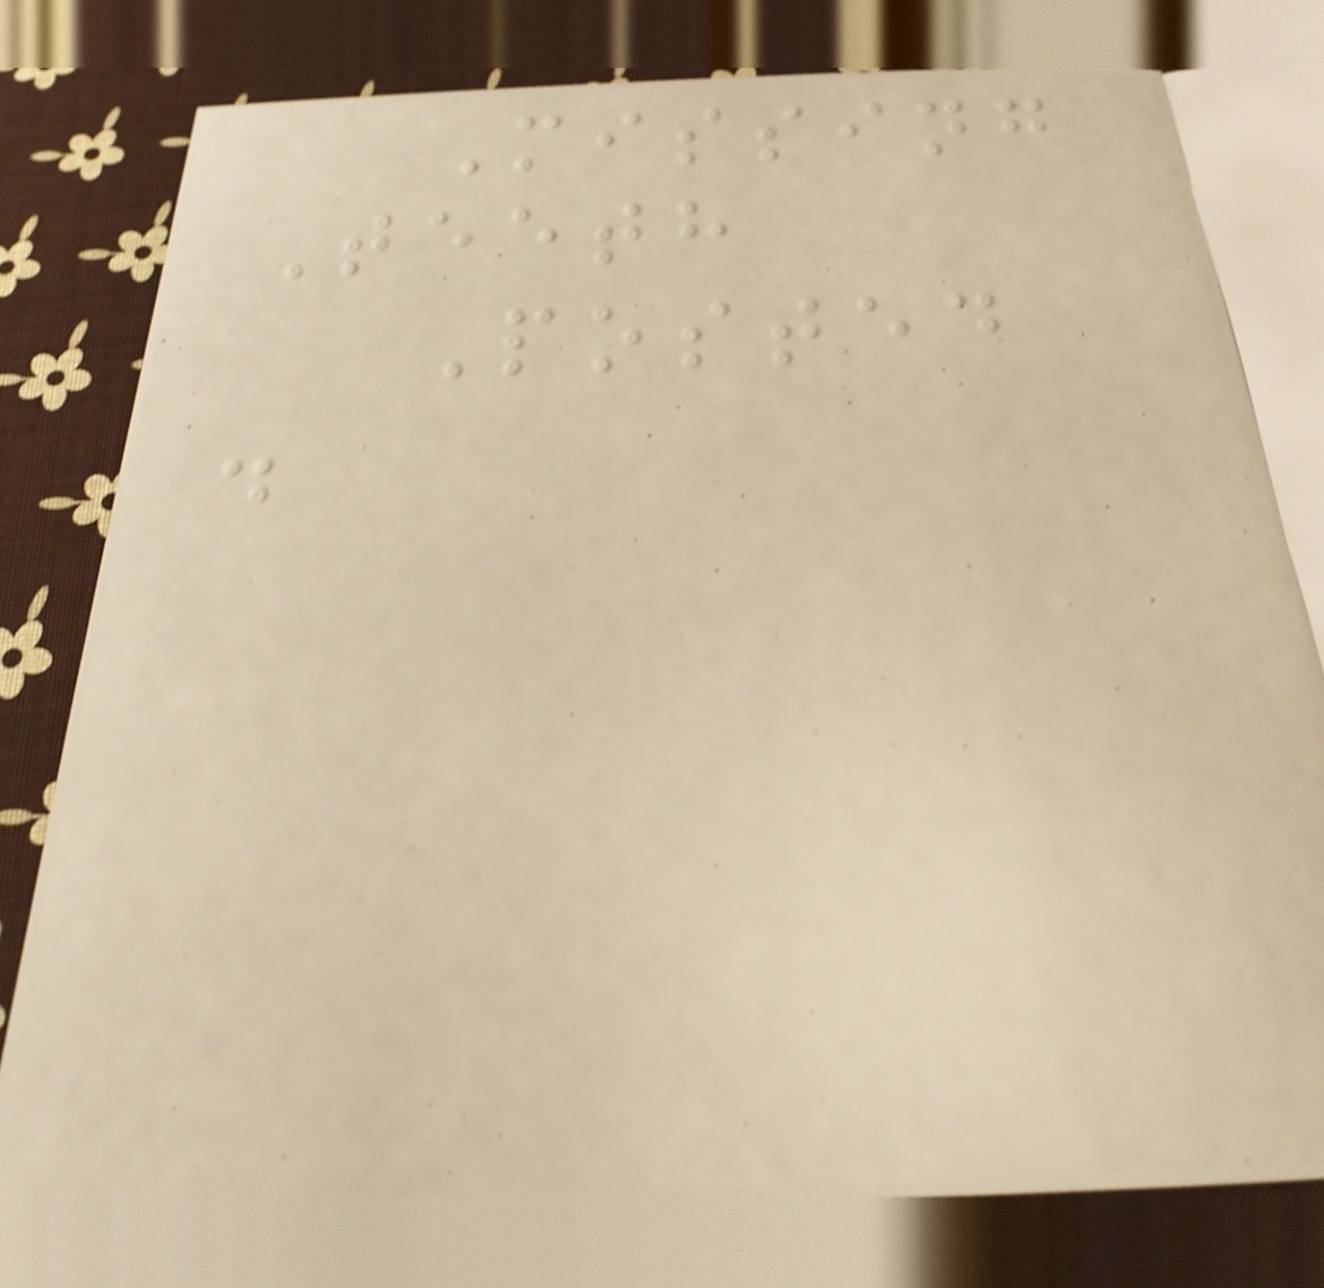Missing
Teeth
Posted
.
